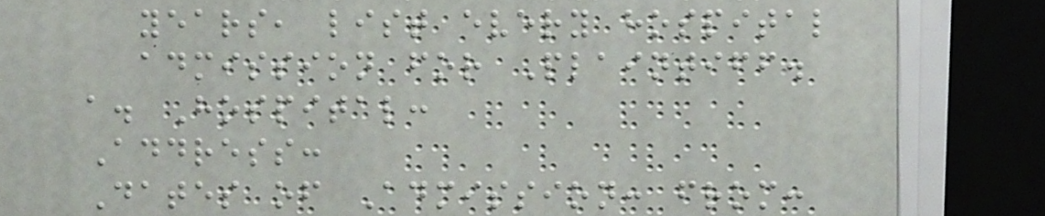years, list every hospital
admission for Plaintiff.
a. Hospital:
Address:
Dates of Admission: from:
